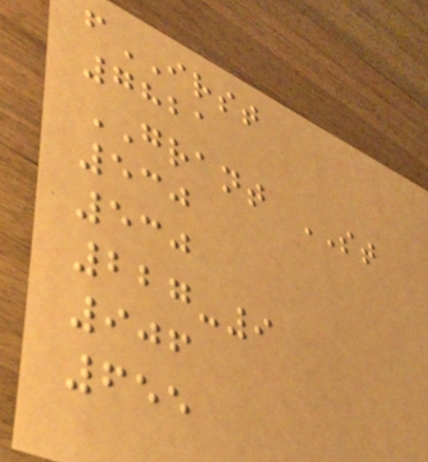fIRST
7821
GRANT ST
530
530
227-9
906
655
